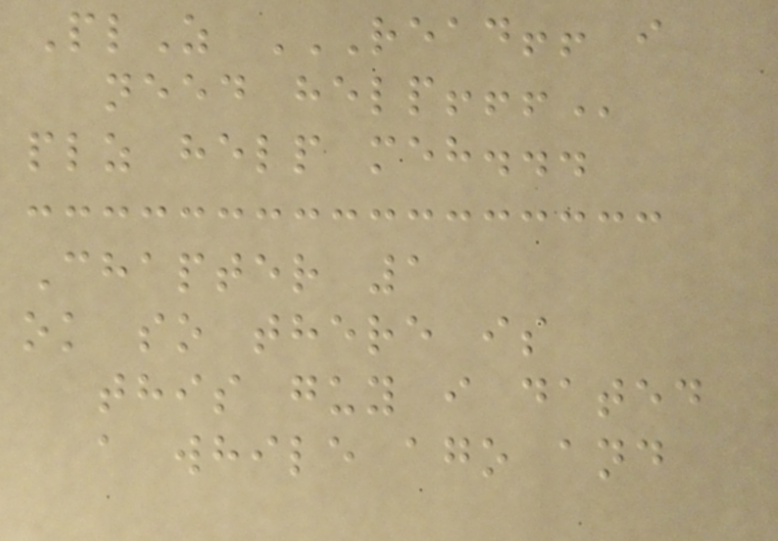PlZ READ!! I
NEED HELP!!!
plz help meh...
Chapter 1
ok so there is
this guy i dated
a while ago and
